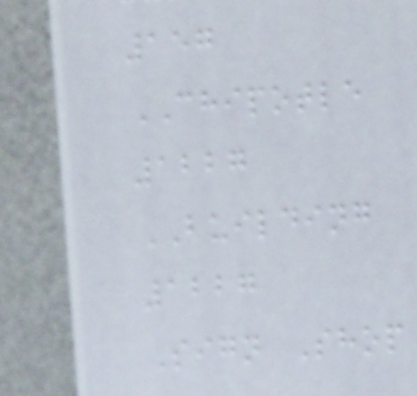157
CHIPOTLE
1227
BUILDING
1227
Sign Shop
